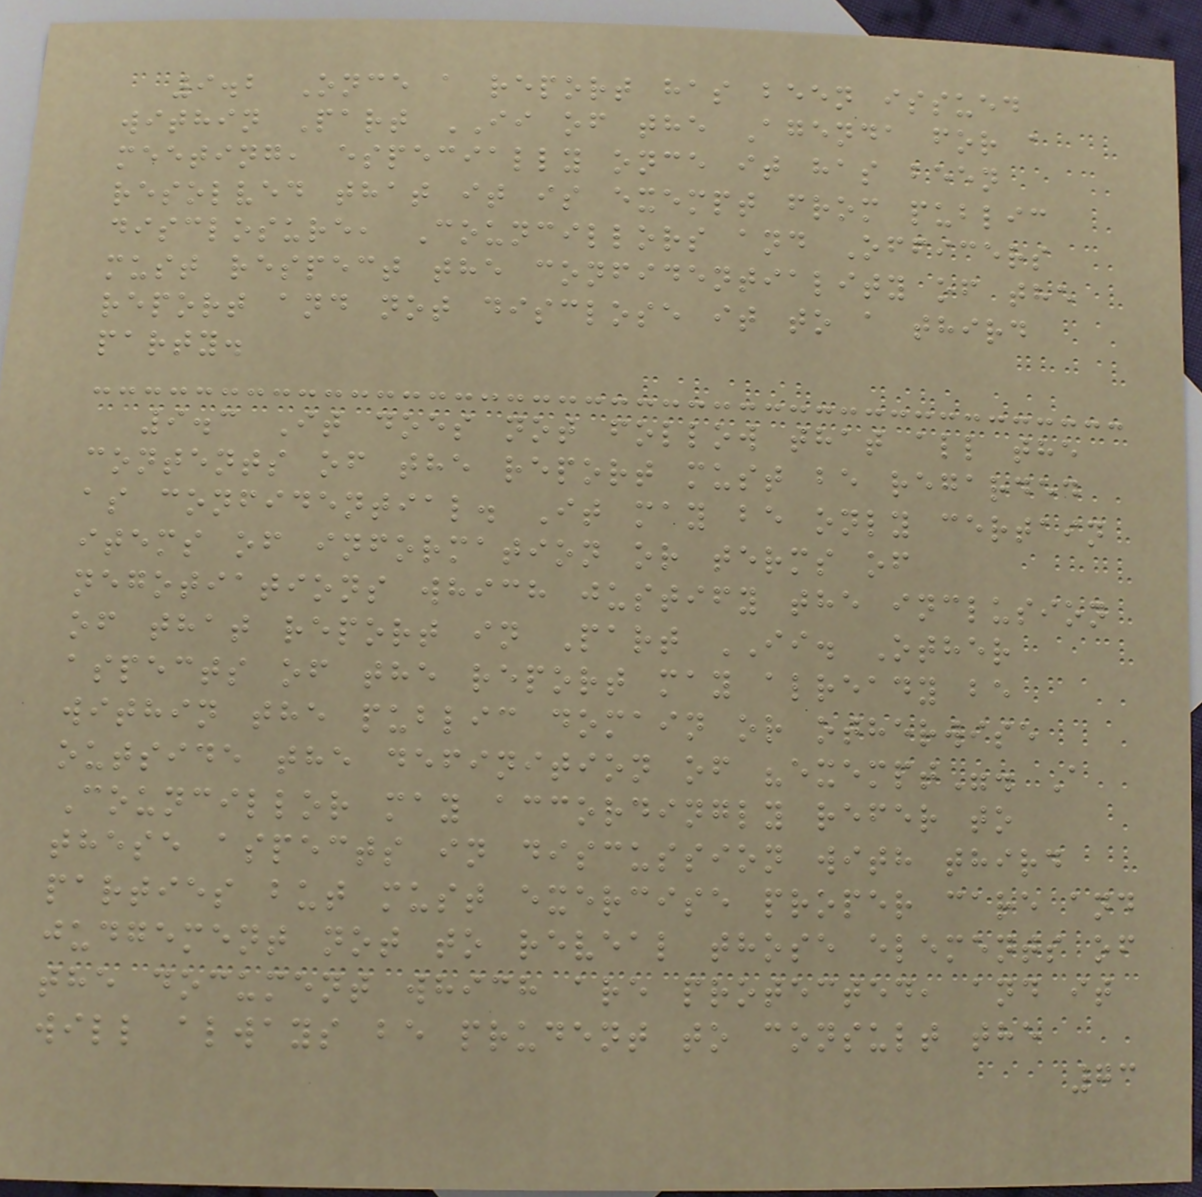9.2 Once a report has been issued
within Part II of the Agenda for a
meeting, especially once it has been
resolved that it is exempt from public
disclosure, Councillors and Officers
must respect the confidentiality of the
report and not disclose it to a third
party.
9.3 It does not follow that all the
contents of the report must be regarded
as confidential. It may be only certain
items of information or terms of
negotiations which justify the inclusion
of that report in Part II. Other
aspects of the report may already be
within the public domain or otherwise
outside the definition of "exempt". A
Councillor may accordingly refer to
these aspects in discussion with third
parties but must exercise proper care and
judgement not to reveal those elements of
the document which are protected, and it
will always be prudent to consult the
73
